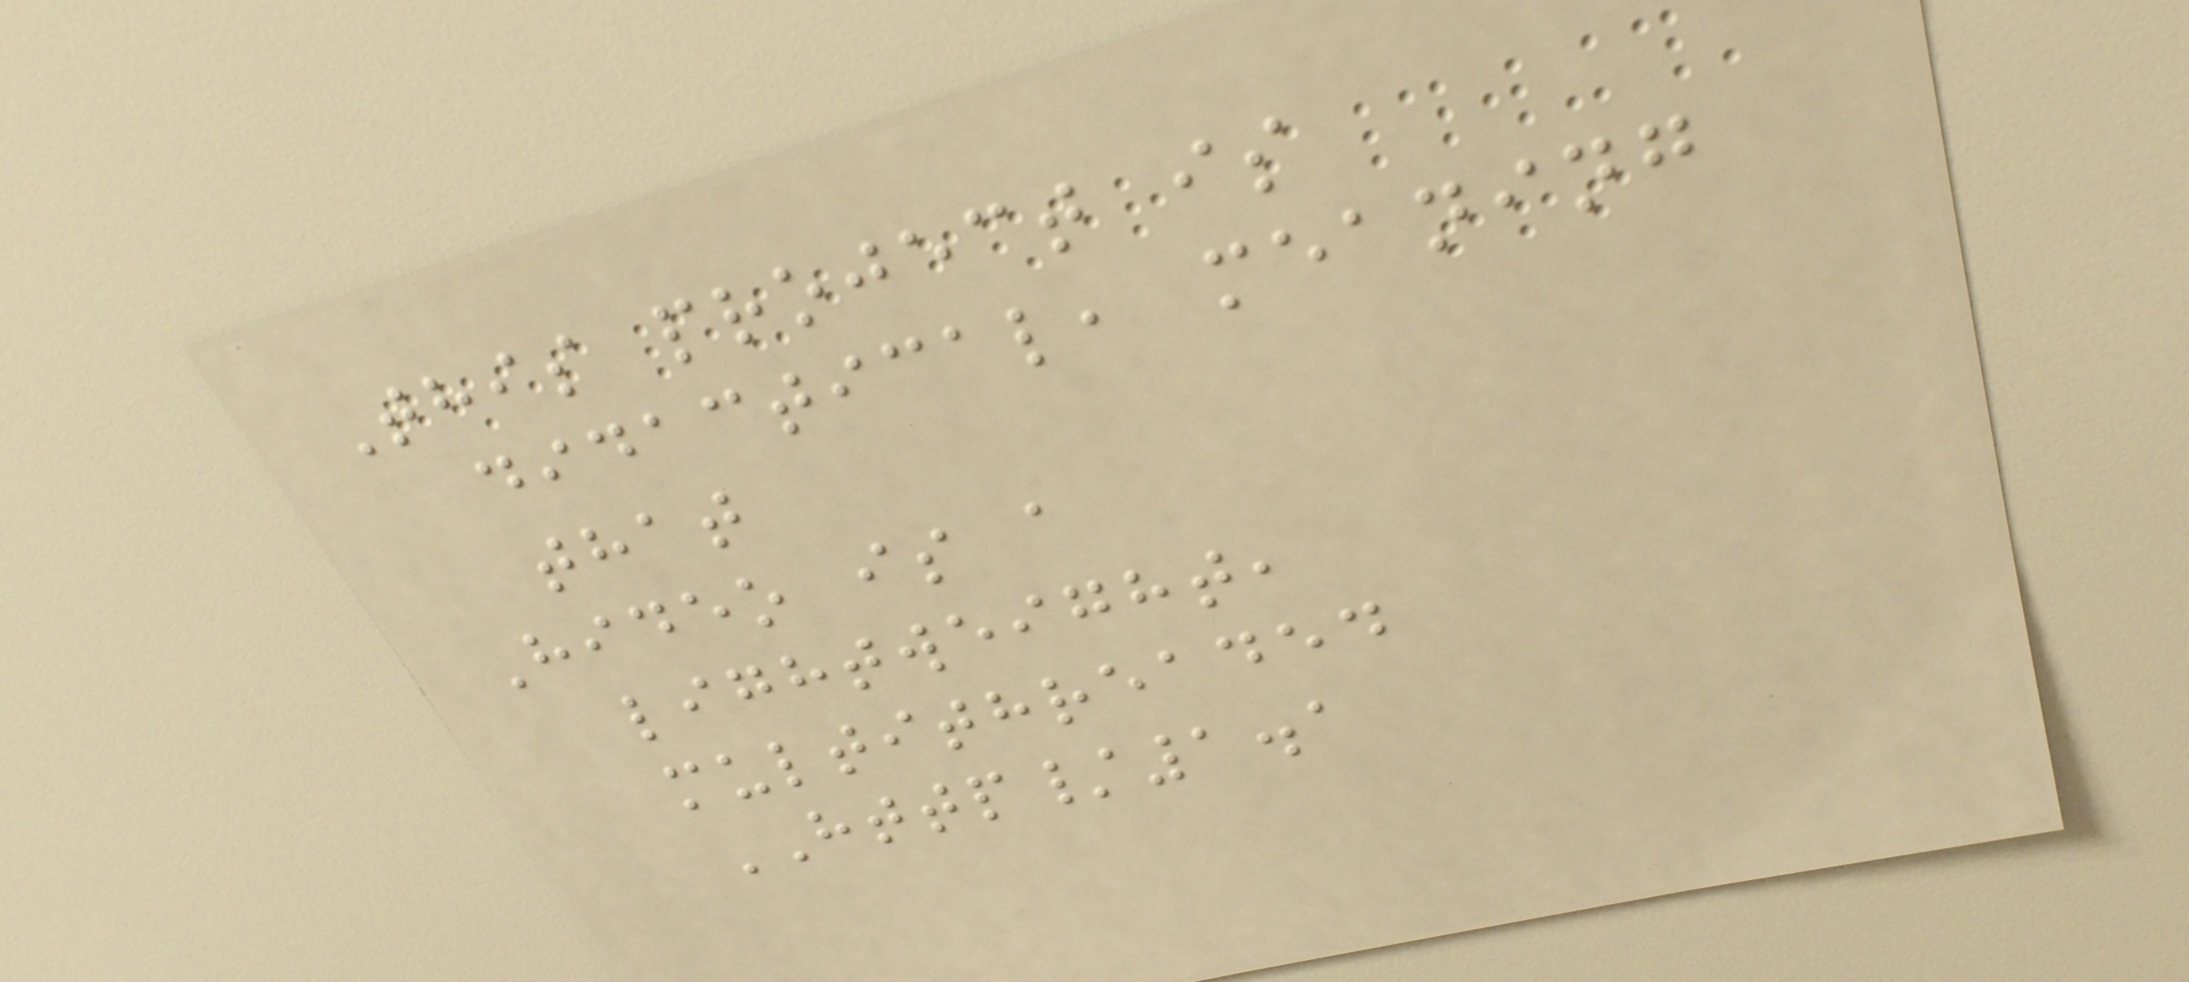This project is
didactical, meaning
that
Hideo is a
lightweight,
multithreaded
HTTP/1.1
